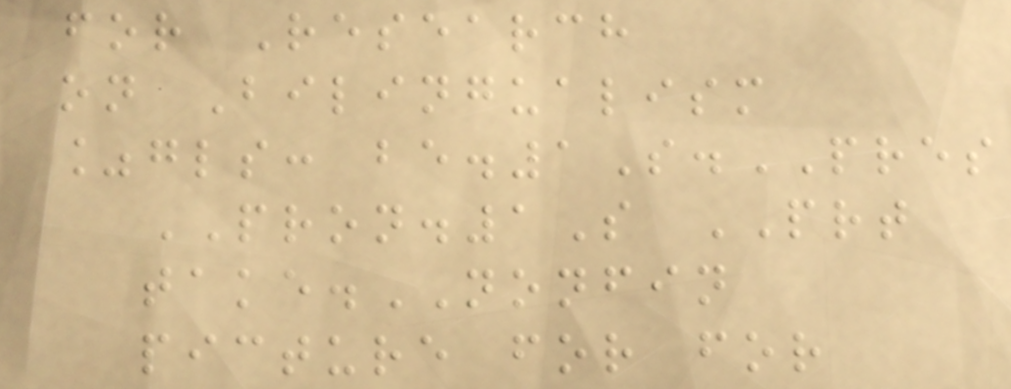for Research
on Bilingualism
%gls: be.1S.PRES
PRON.1S PRT
take.NONFIN
picture for for
